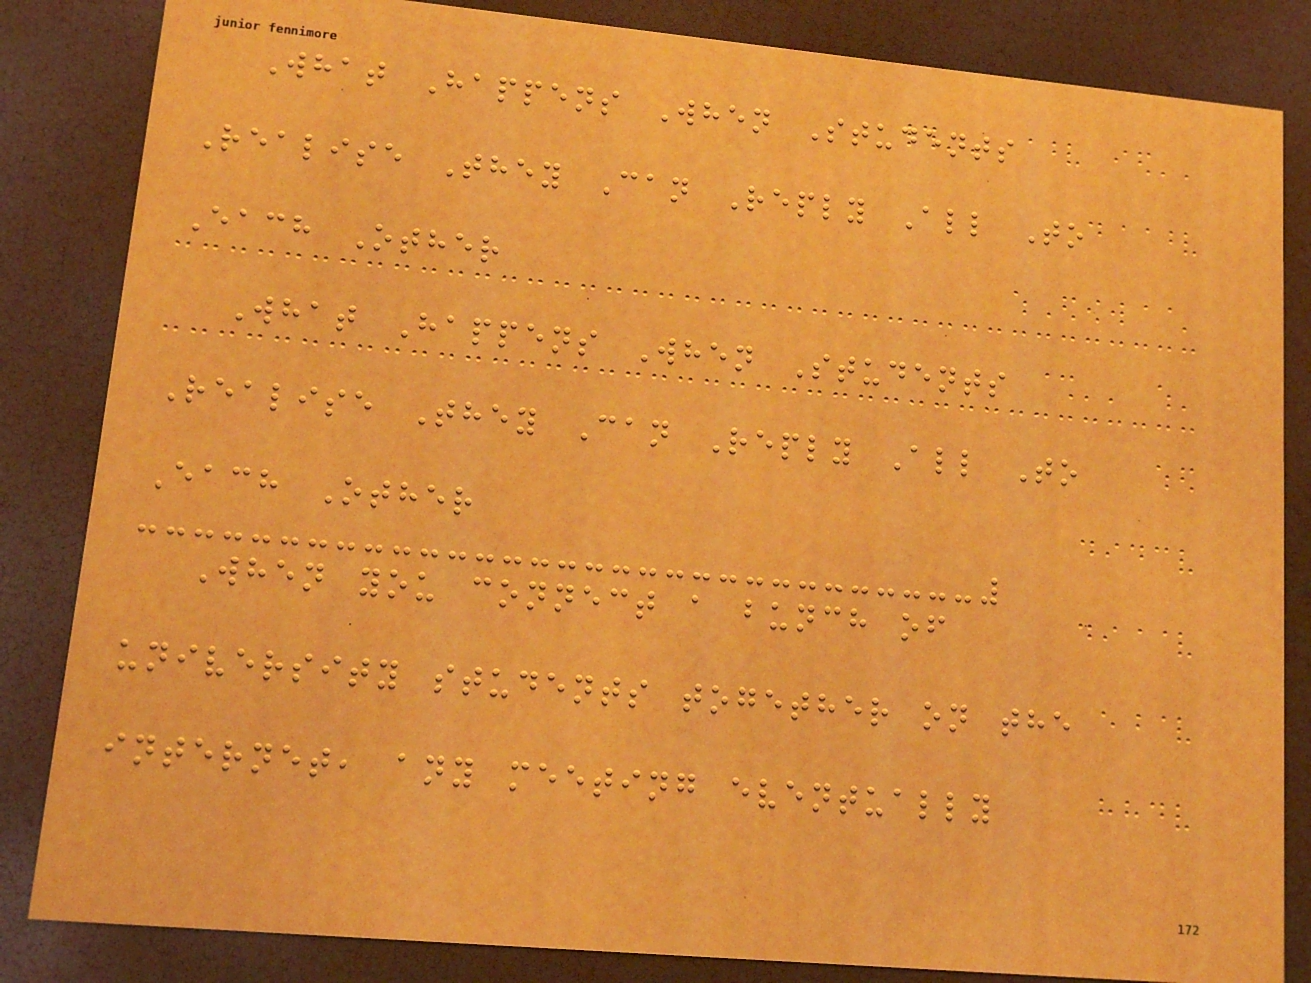What Happens When Students
Realise They Can Reply All To
Each Other
What Happens When Students
Realise They Can Reply All To
Each Other
When you connect a bunch of
university students together on the
internet, any meeting eventually
